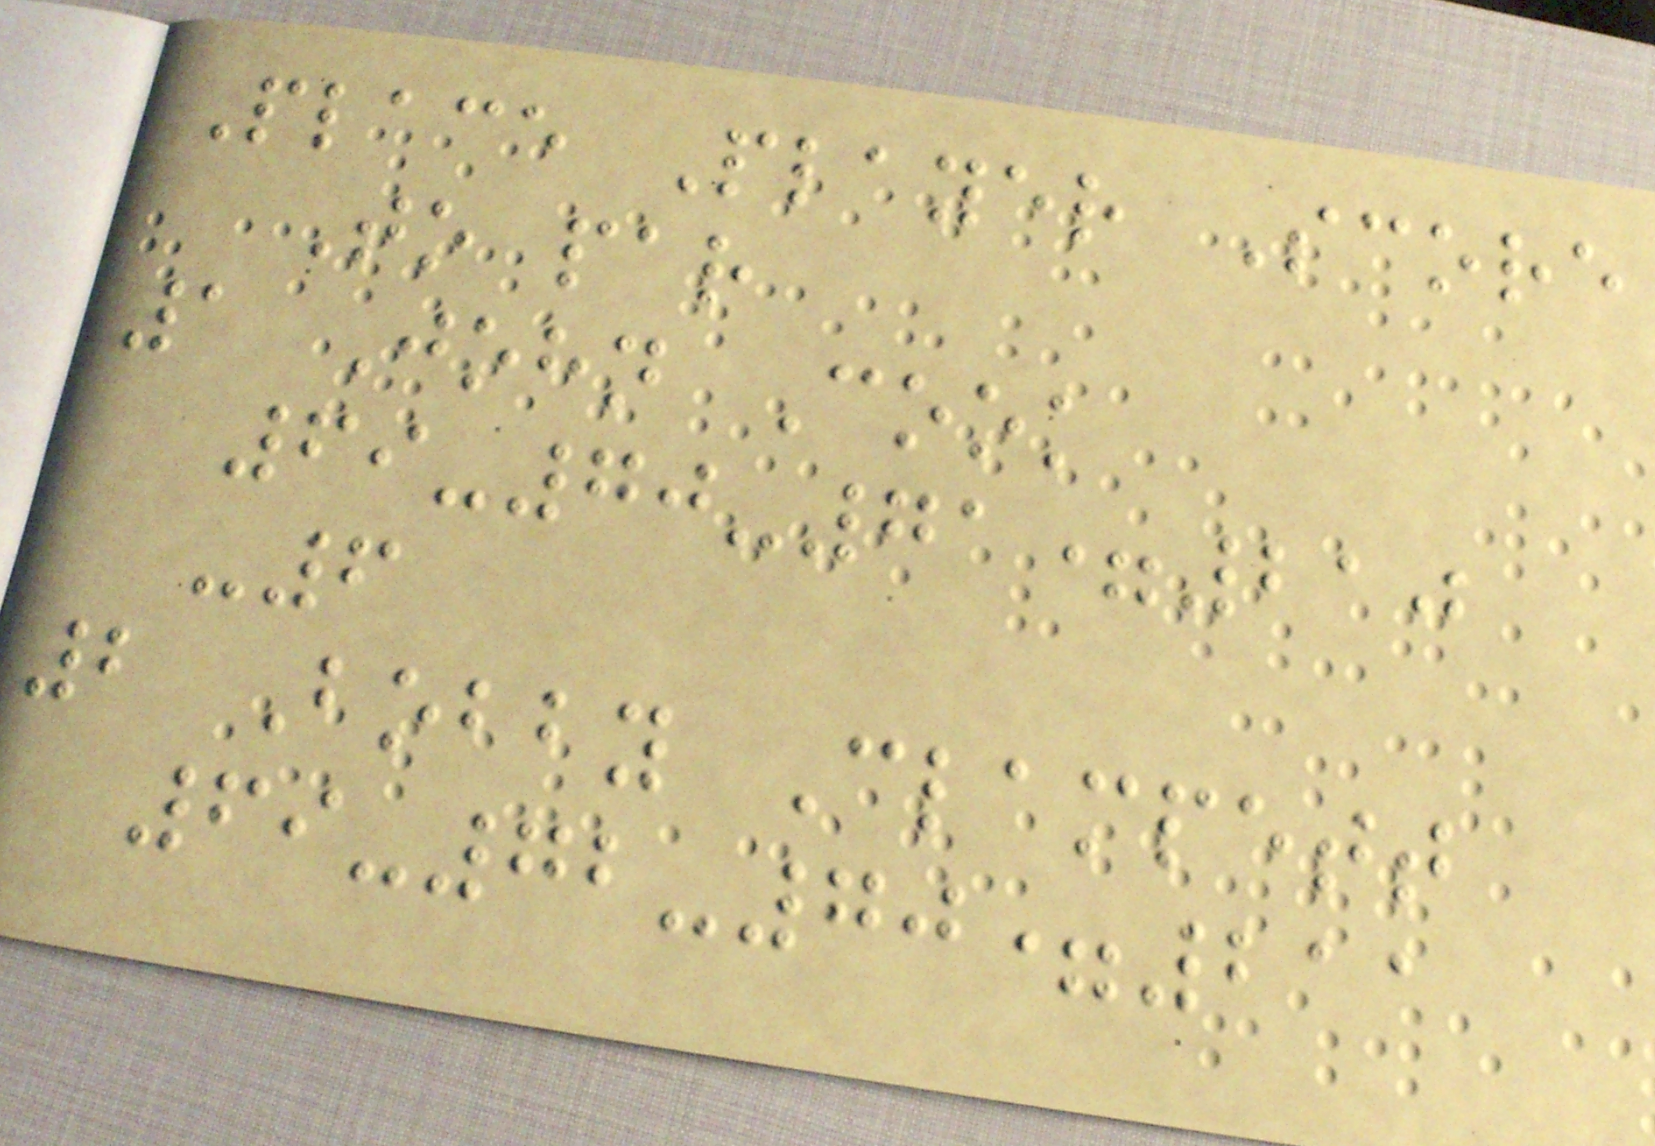Place Player Score
To par
1 John Cook
69-70-71=210
-6
2 Bobby Clampett
69-72-70=211
